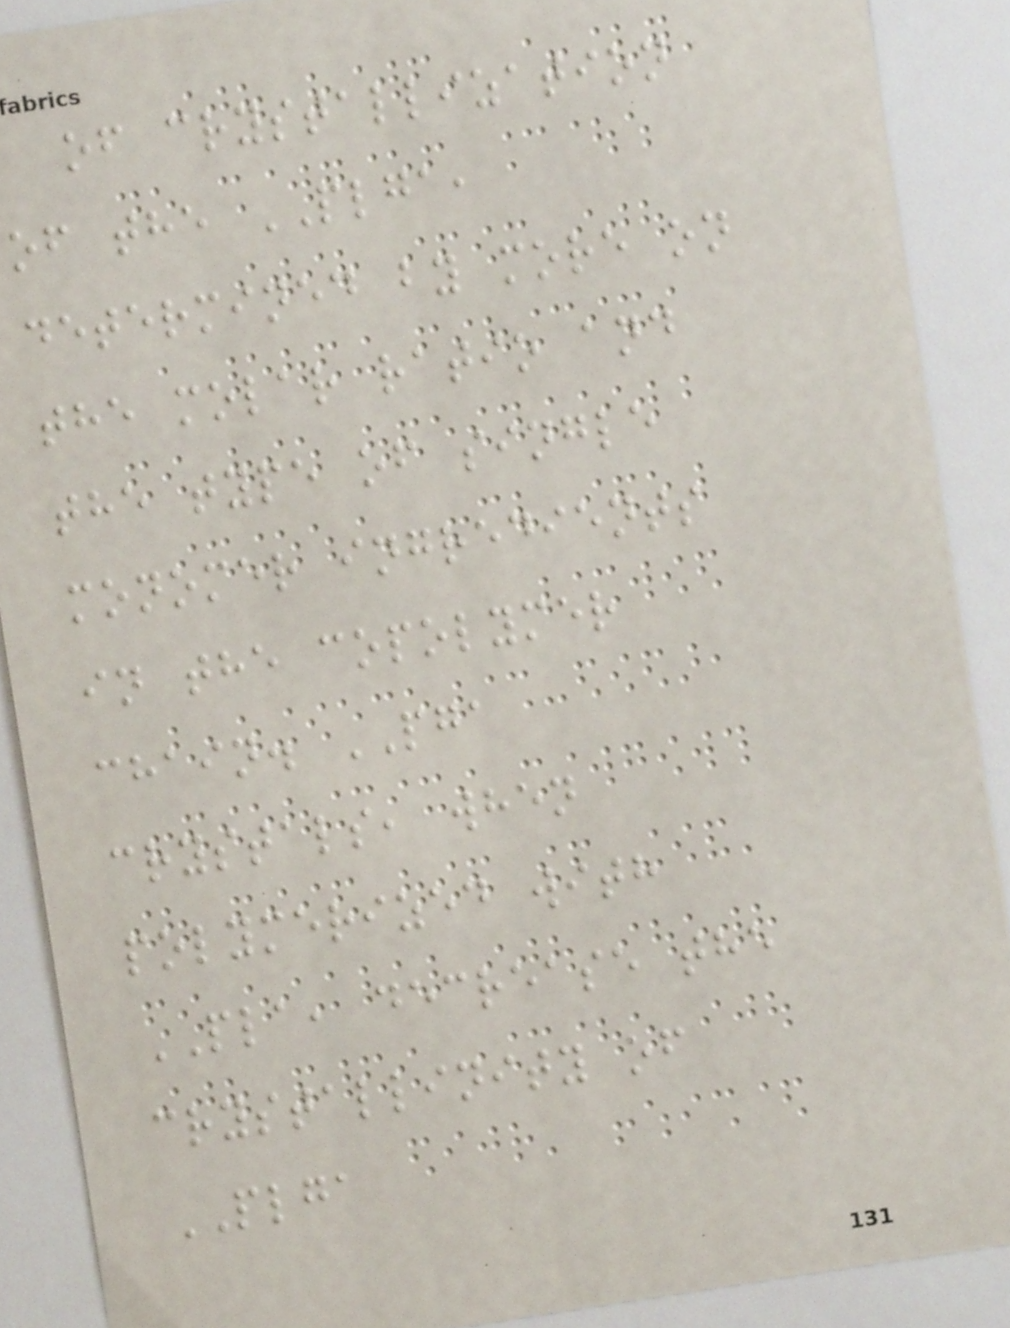of crystallization
of the PLGA,
determined by more on
the molar ratio and
the type of single
monomer ingredients
in the copolymer
chain. PGA
crystals, when
polymerized with
PLA, decrease the
crystallinity of
PLGA
